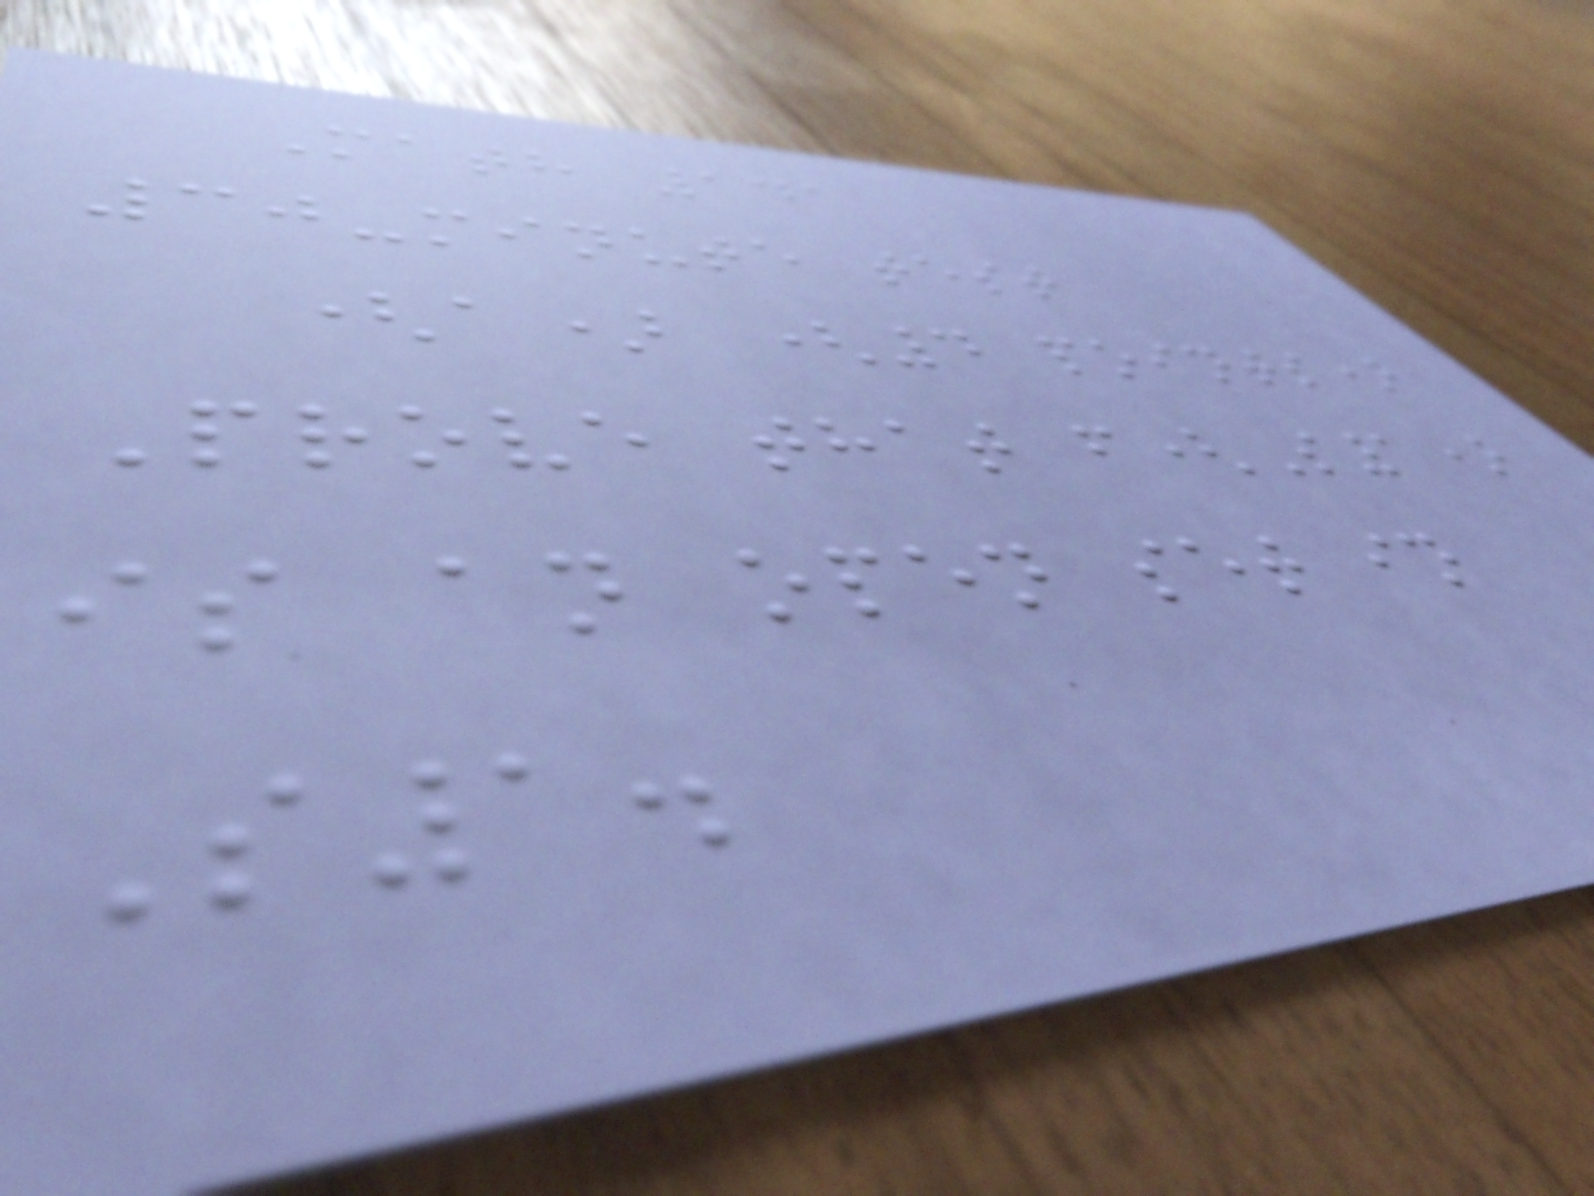Math 141
30-minute test
(a) (4 points)
Prove that f(S1)
is an open set in
S1.
